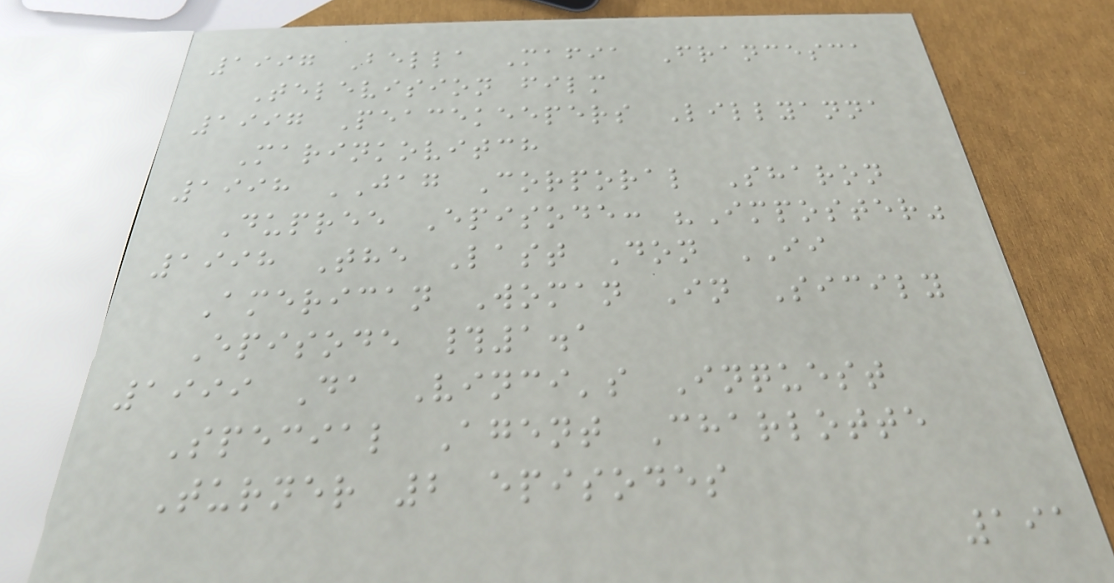1997 Bella Mafia Francesca
Television film
1997 Peacekeepers Lillyanna
Marinkovitch
1998 JAG Corporal Sharon
Dupree Episode: "Imposter"
1998 The Last Don II
American Woman In Sicily
Episode #1.1
1999 Da Vinci's Inquest
Special Agent Charlotte
Turner 2 episodes
191
